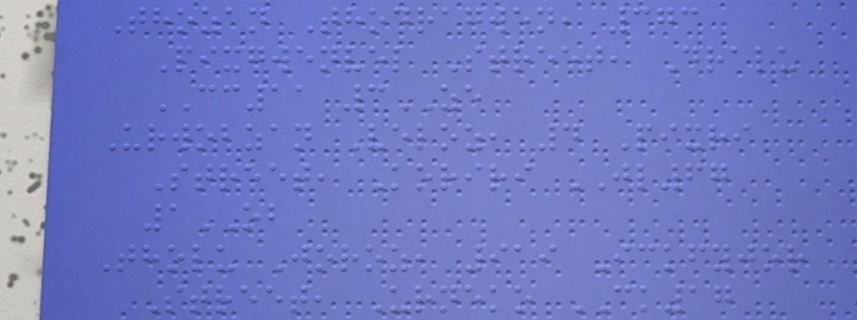Thozan Thodragwen, 373
Pixgwenvel Street, Dralu
CC11 3ZE
Urwobzan Veloz, 4 Pixri
Street, Koriri JL67
1OB
Tholu Joroz, 919 Ickfyjor
Street, Urneko CK17
